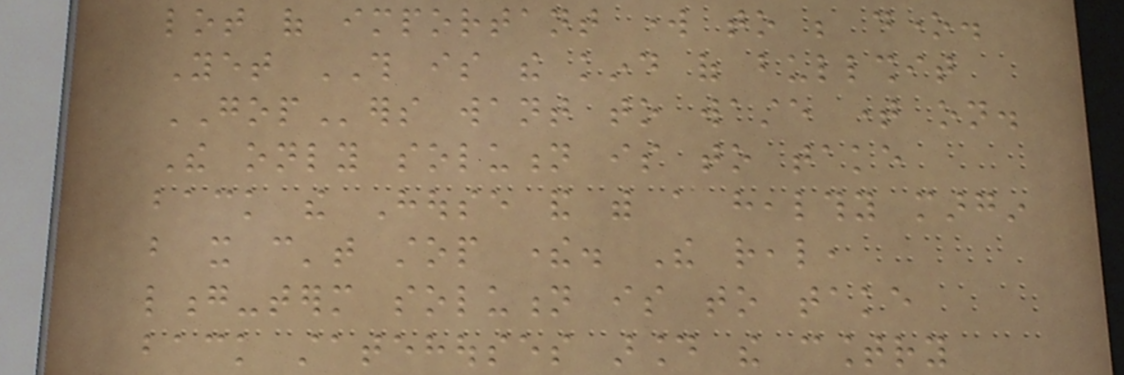lot of important work to be done.
Yet THIS is the kind of bullshit
GOPers want to waste time on.
The only solution is to take
back the House and with a healthy margin
but it can't stop there. The real,
long-term solution is to take
back statehouses around the country
